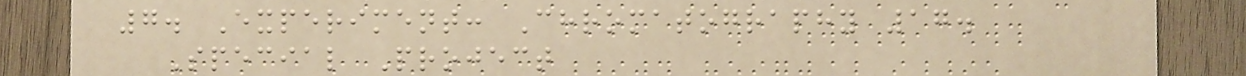7. Experiment: Chromatography 17.
Special Project
